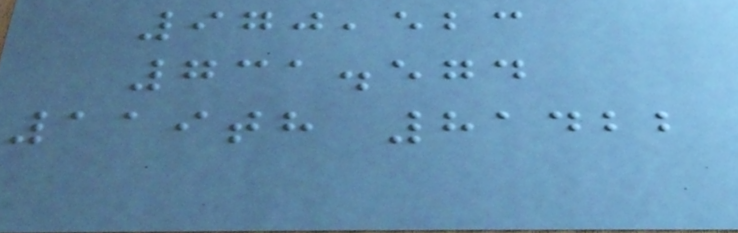970,523
731.574
119th 81422
